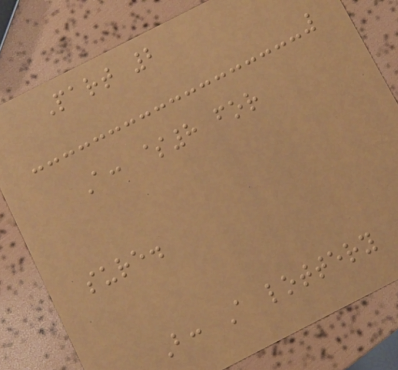Part 2
A: $8 for
sure.
B: A lottery
